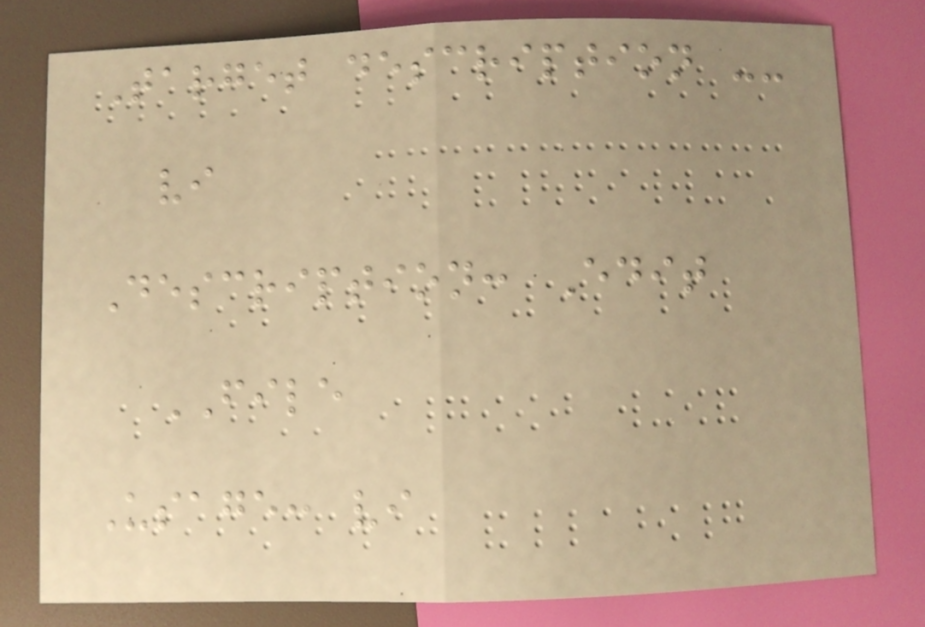Target description --
vi
Description: Edit
FILE
Usage: vi
